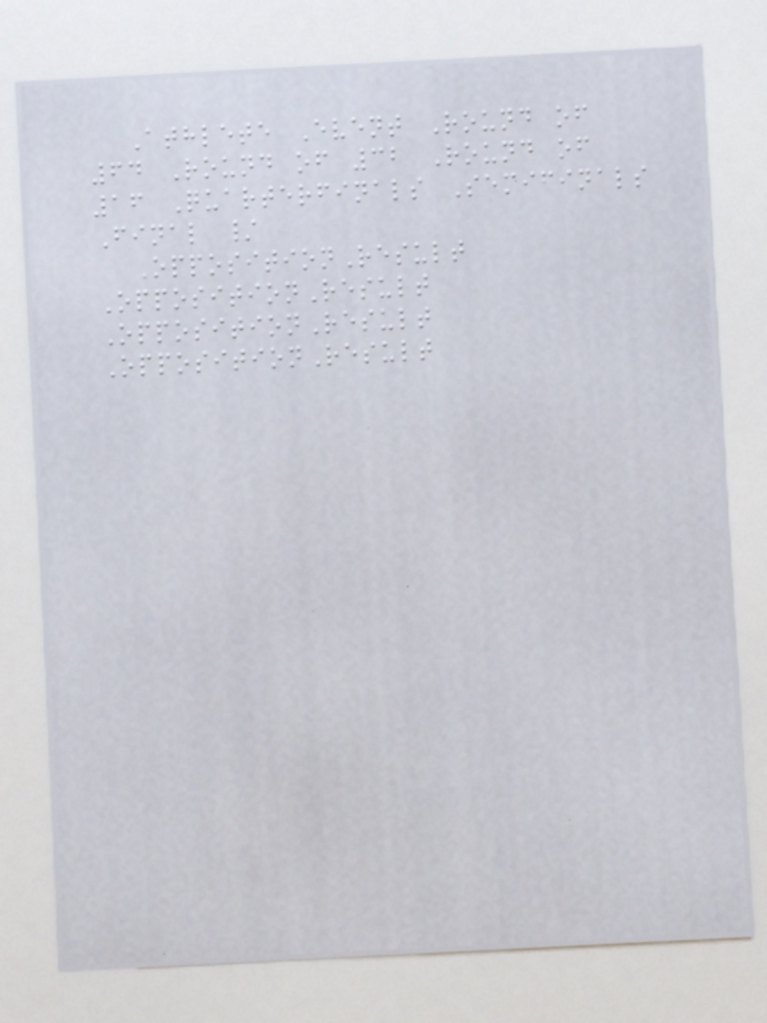Athlete Event Round of
64 Round of 32 Round of
16 Quarterfinals Semifinals
Final /
OppositionResult
OppositionResult
OppositionResult
OppositionResult
